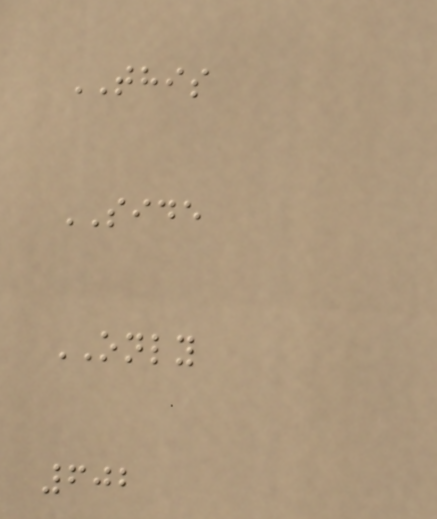THIS
SIDE
ONLY
602
